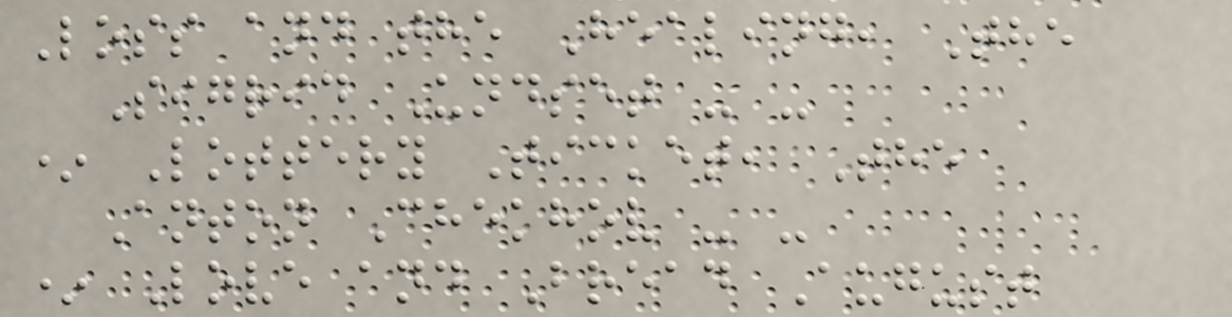Loss and the Healing, The
Sigrid Undset - -
* Lottery Ticket, The
Anton Chekhov - -
* Love and Bread August
